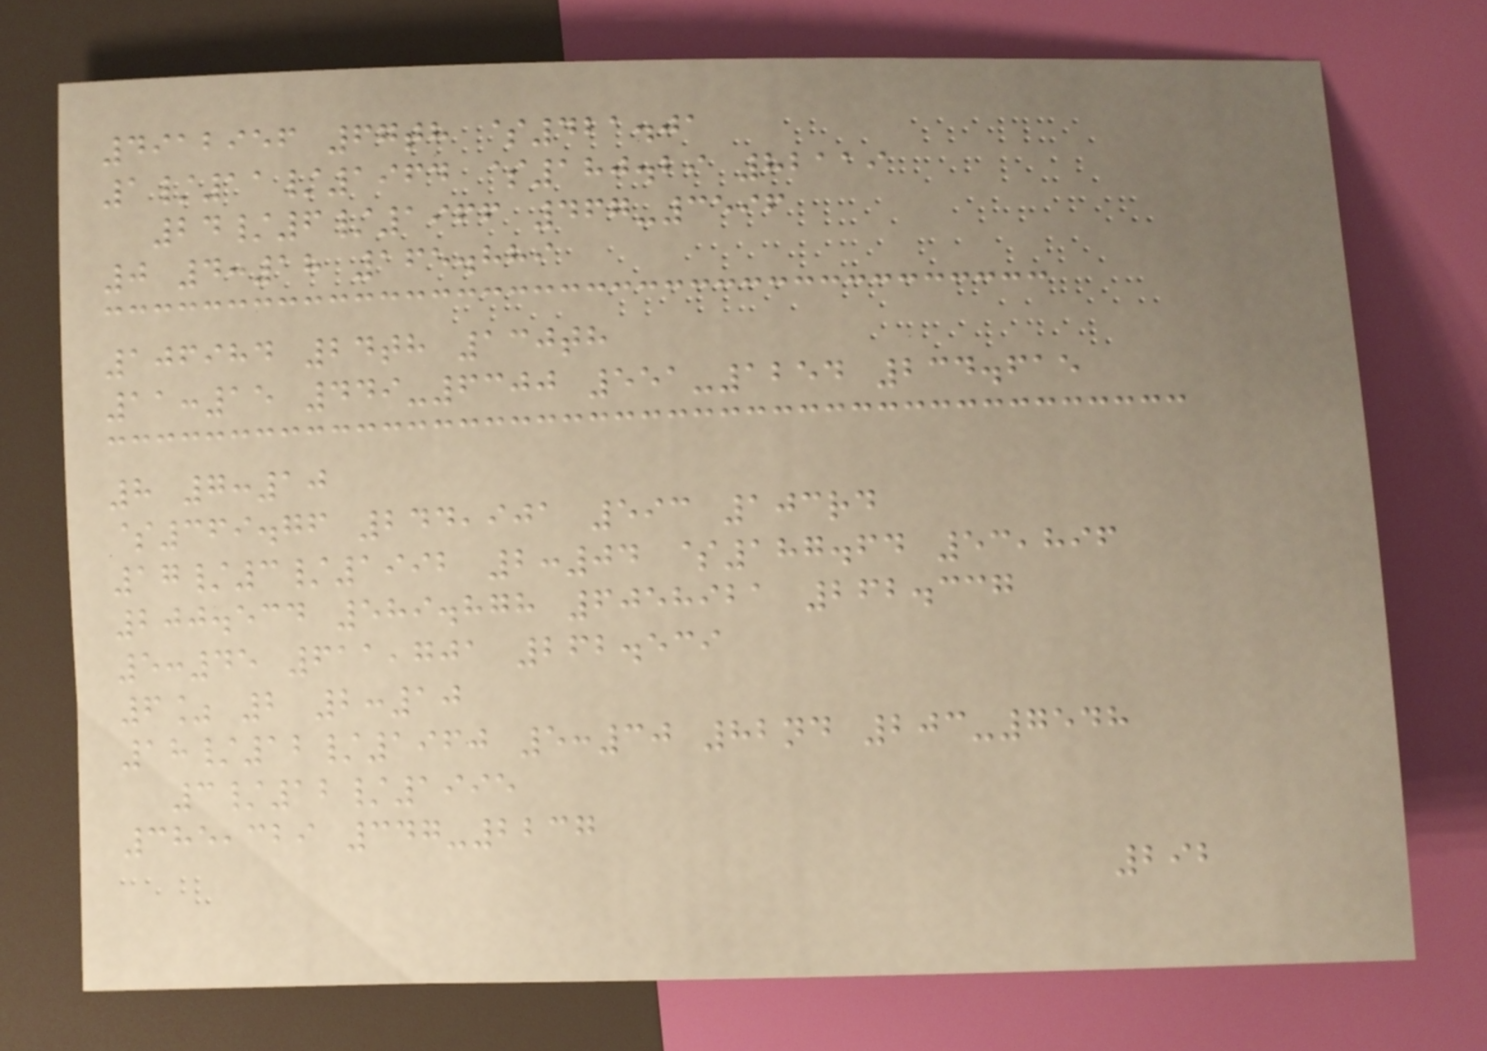4912956 67th $421.01
1/11/1964 $180.29 82119
24/6/1966 467-3596
0 4:18 165.889
106984 24th 130th
11:15 449-6300 551-1254 234.615
8 7:10
$369.76 244,901 593 103rd
17/3/1992 2:04 $187.64 53,896
200.534 589.878 6058921 262.337
5:45 611,701 262.539
6% 2 2:10
18/12/1960 5:30 82nd 203-7548
3/12/1995
385,329 347-2237
292
